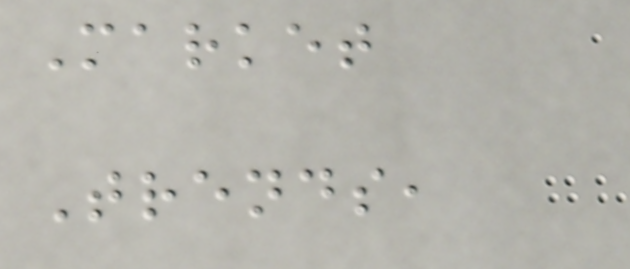Market
Trends,
